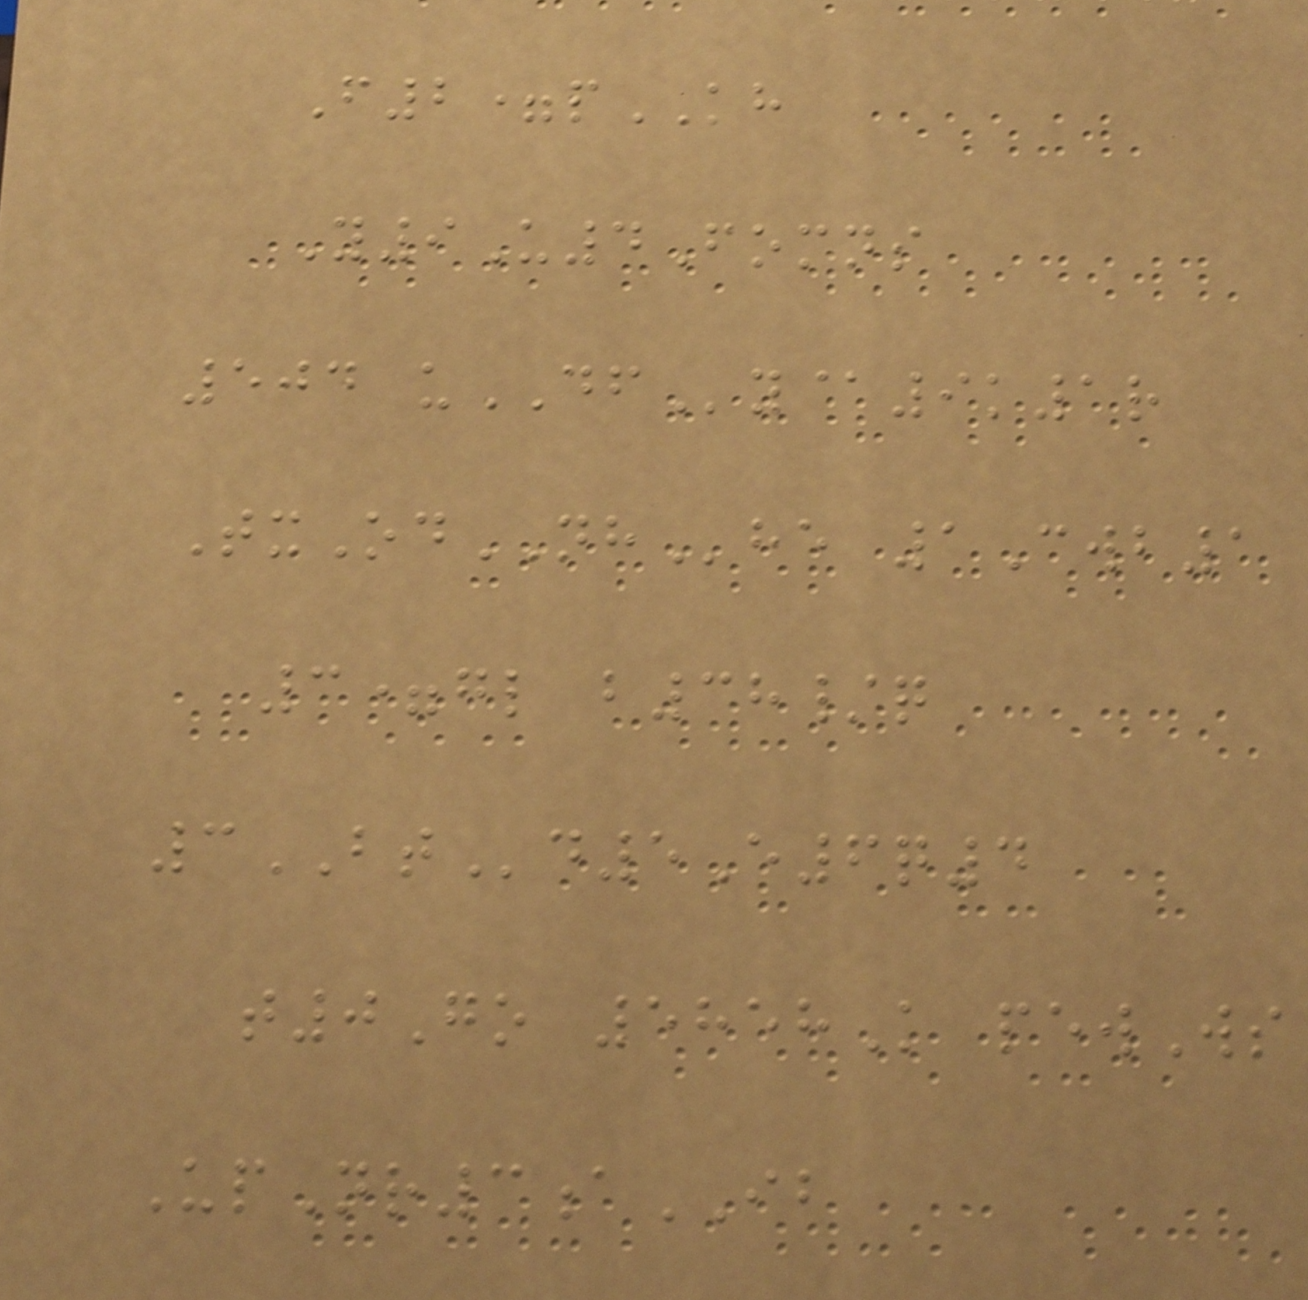F2=pKH
Y9U4Fomns
504 uDFy@9k1r
TxOdNHhe 1Cwb1
3=gl b38/q
3BTd5E6q4
t0Go 5858K pewWs
UpNr3aIB
